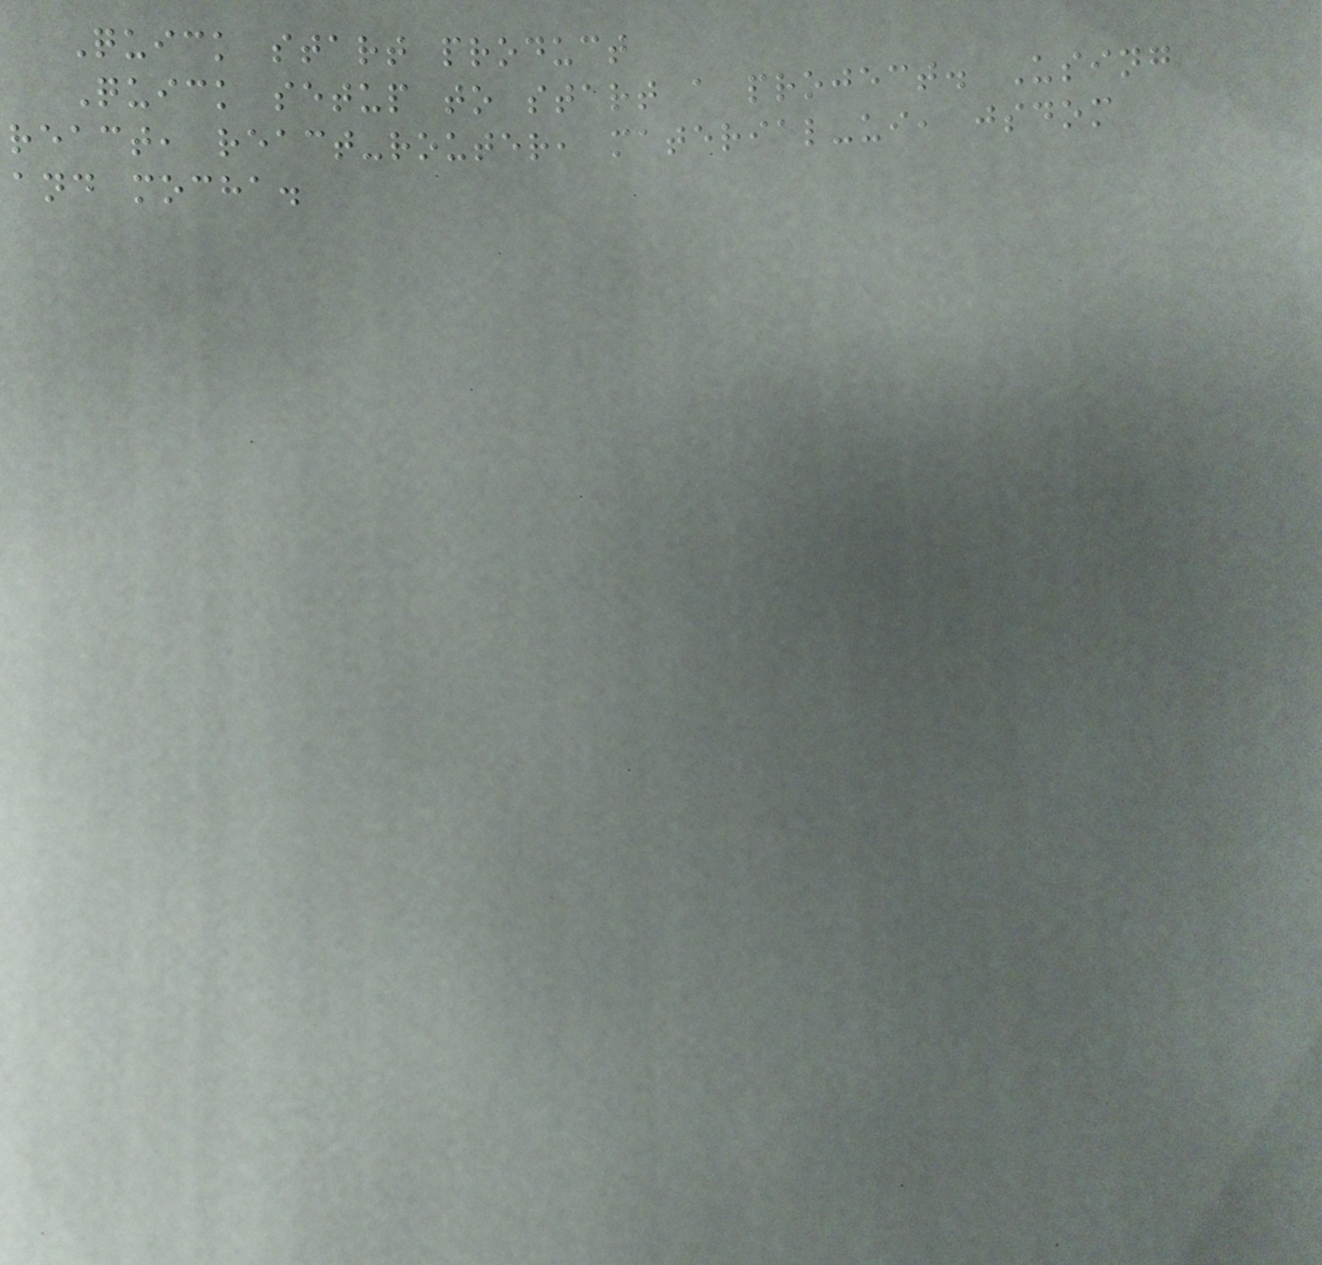Quick start product
Quick setup to start a project. Using
react, react-router, material-ui, jsdom
and mocha.
